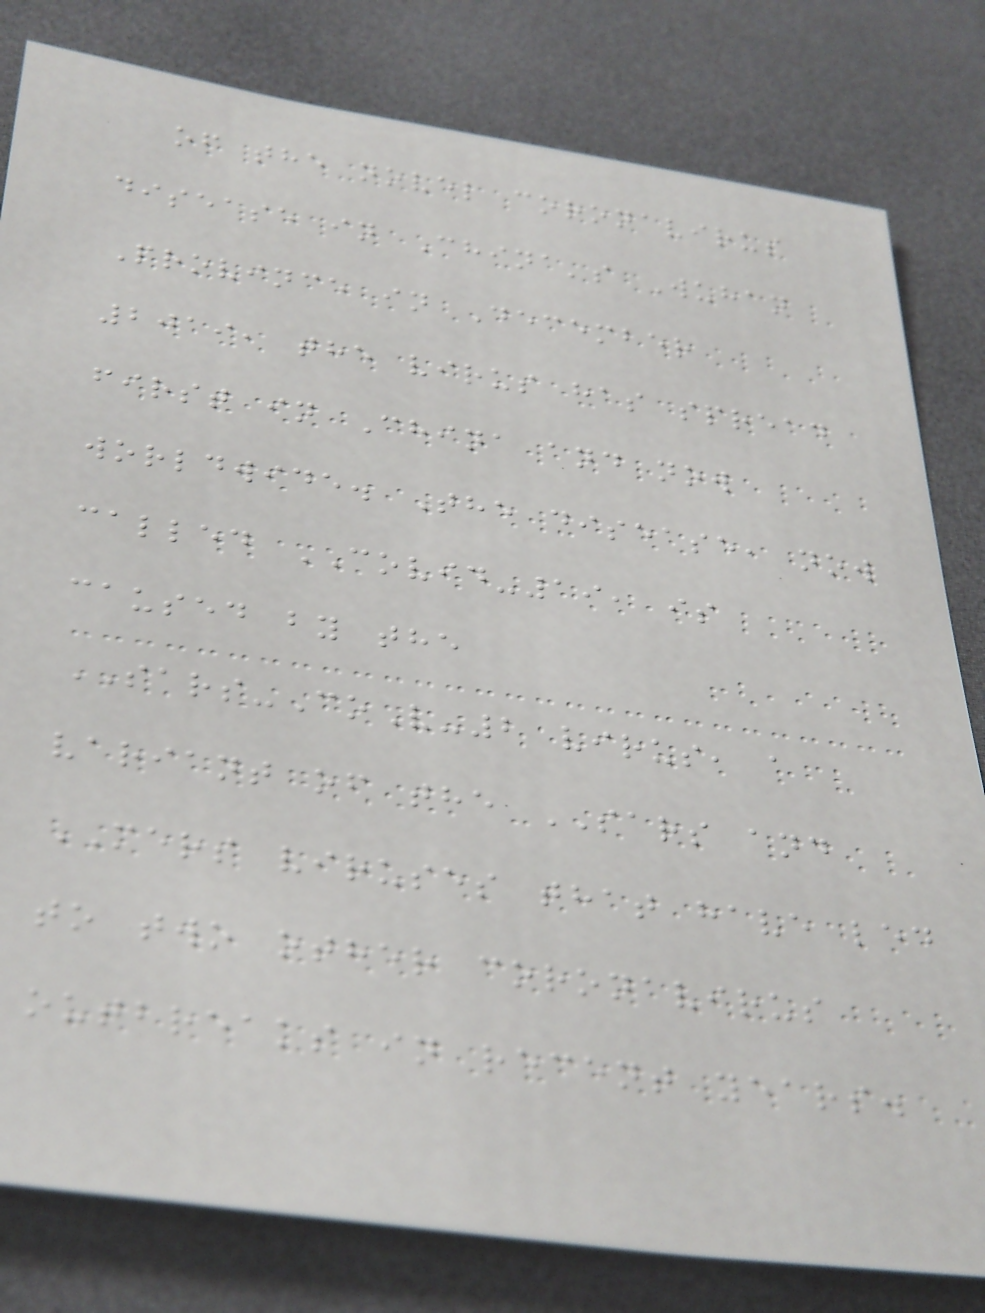of the novel coronavirus
disease in China's Wuhan
Province in December
2019, the virus has spread
first in China and now
worldwide. The disease, now
called COVID-19, is
caused by the
SARS-CoV-2 virus, a
variant of the SARS and
MERS viruses that have led
to two other coronavirus
outbreaks in recent years.
